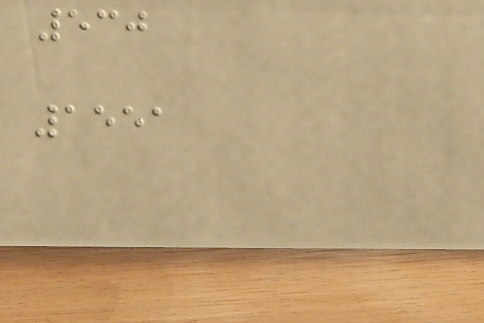530
1551
